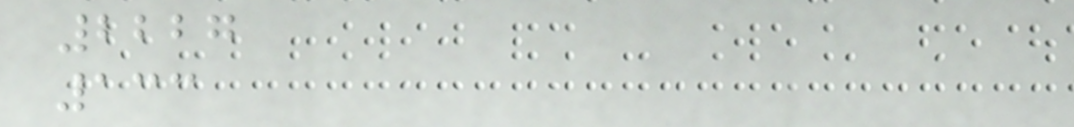2227
133
